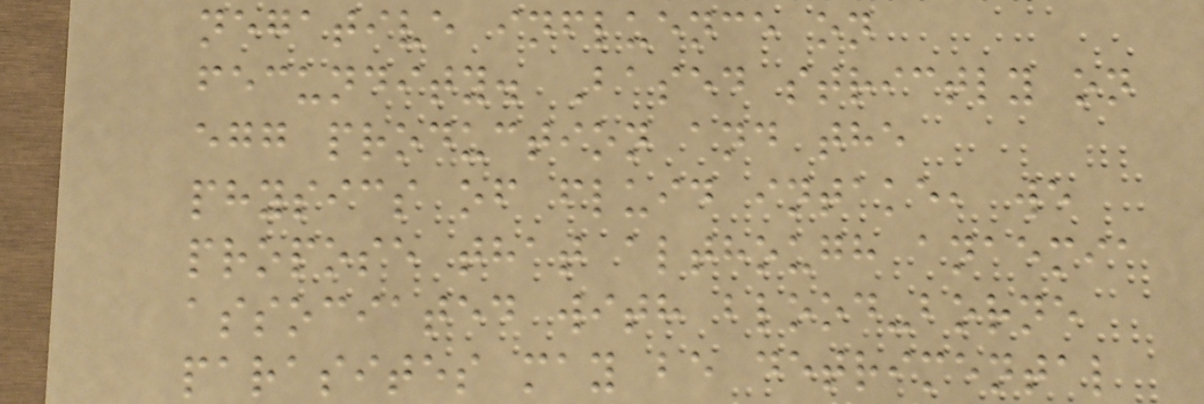negative influence on
fecundity. Based strictly on
egg production and the
physics of fluid intake, we
propose that although anaemia
associated with blood-borne
parasites may be detrimental
